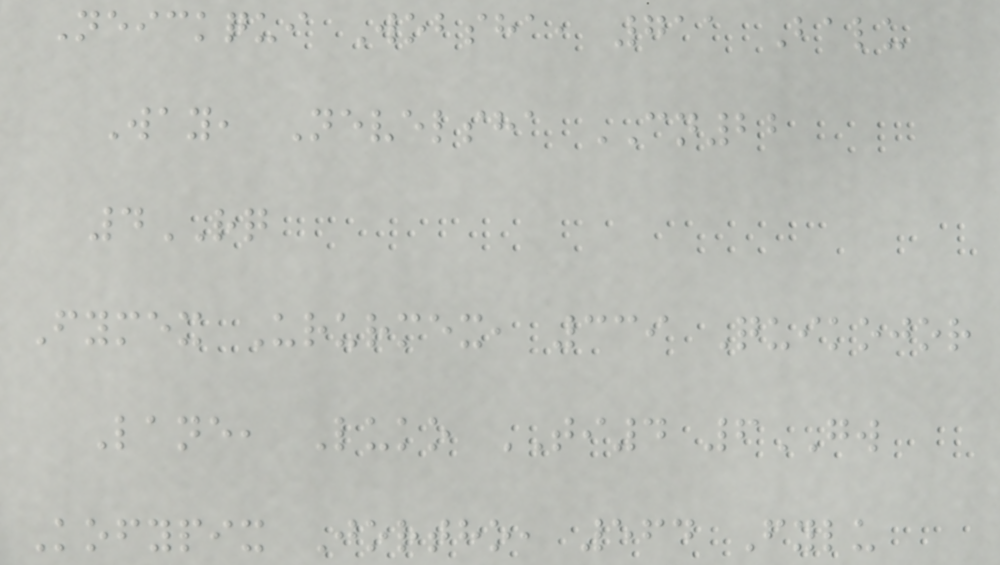Neickqui Wobsha, 711 Balu
Way, Nevelsha CN22
4RQ
Fymex Ururmex, 339 Quikojor
Lane, Luko TI4 6GW
Kofypix Jortho, 564 Fylu
